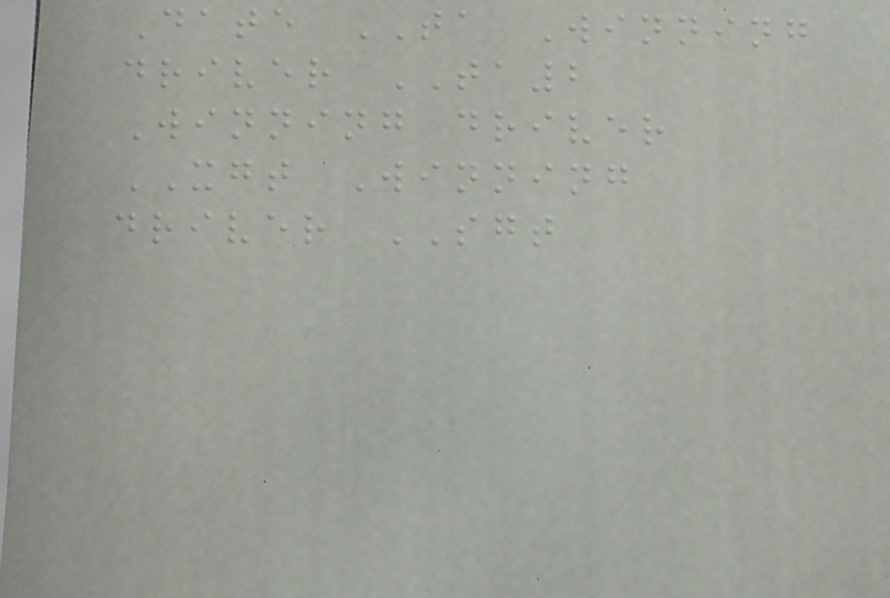Date TA Winning
driver TA2
Winning driver
XGT Winning
driver SGT
